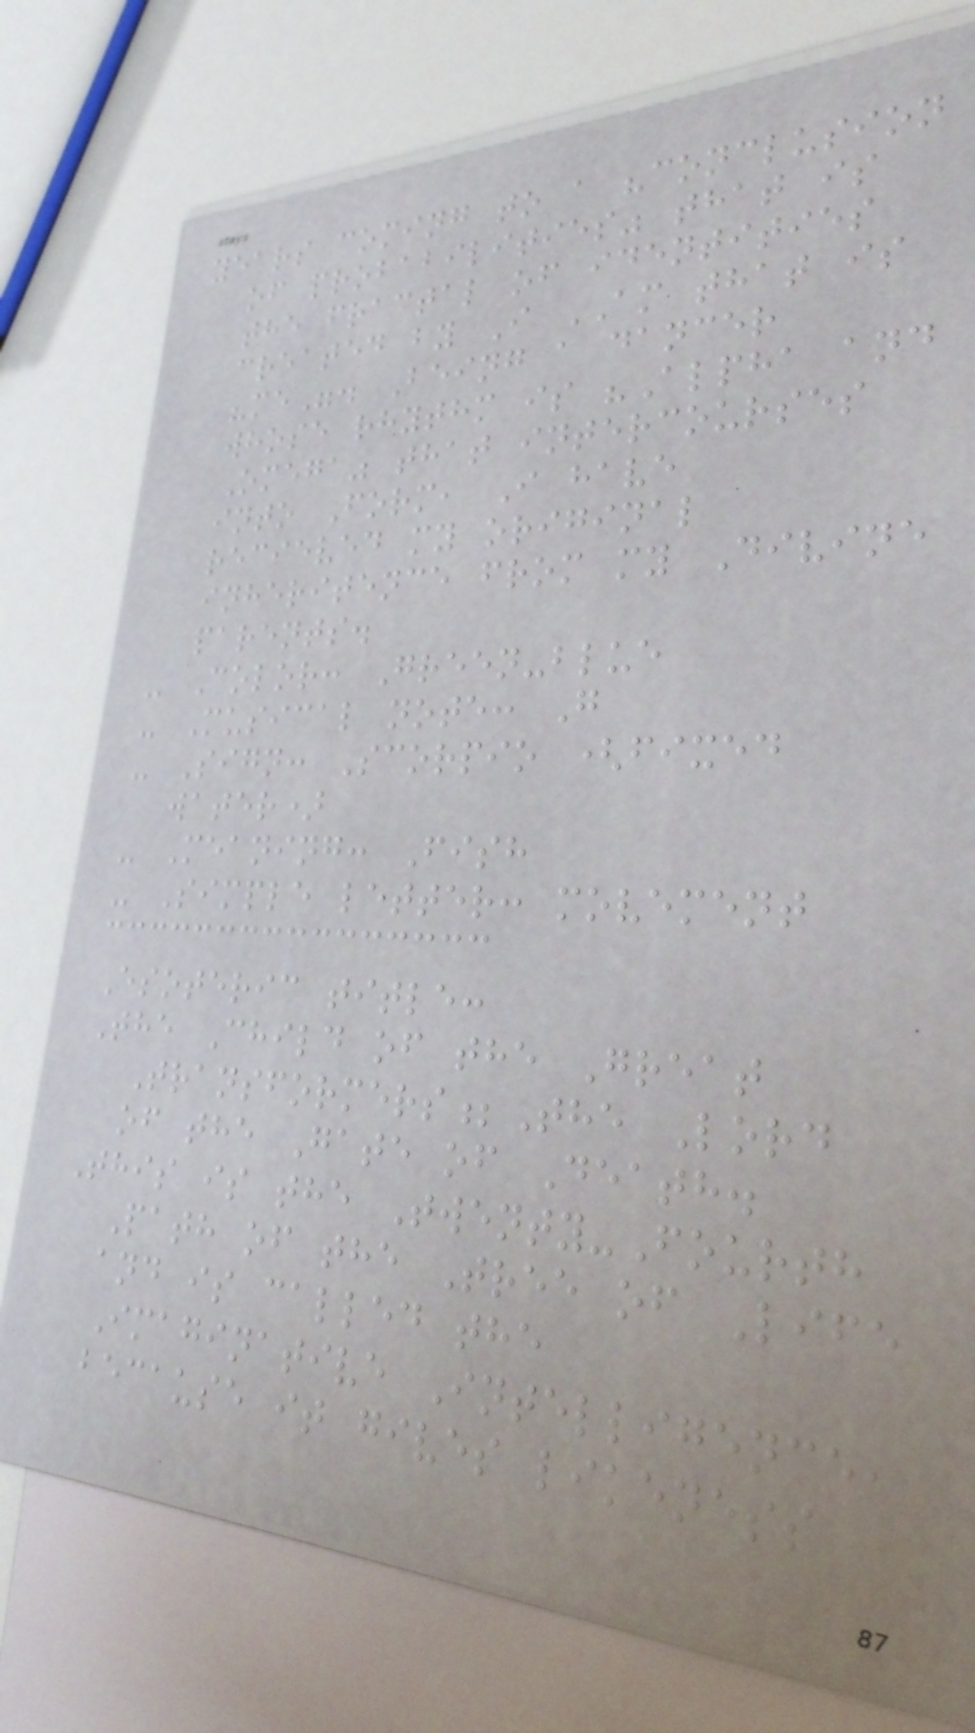years coming to a "conclusion
of probabilities" that is
the fractal of identities
created by I AM that is
"me". Being a dancer
whose rhythm is "Alpha and
Omega" that intercourses
into Form, I have
recieved my original
inheritence from my Divine
parents.
- Color: Green-blue
- Musical note: G
- Sign: Scorpio (fixed
water)
- Meaning: Fish
- Simple letter: movement
Esoteric title:
The Child of the Great
Transformers;The Lord
of the Gate of Death.
This is the Twenty-Fourth
Path of the Tree of Life
and is called the
Imaginative Intelligence,
because it gives likeness
